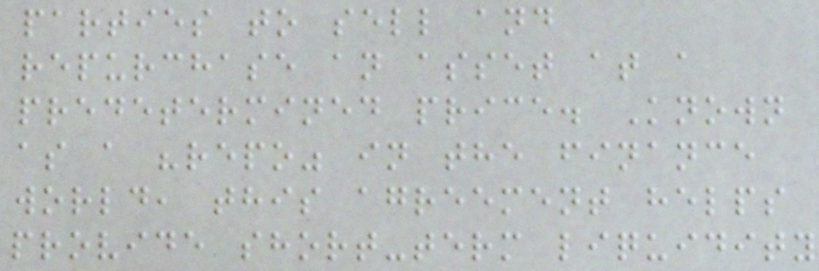parties to sell and
repurchase an asset at a
predetermined price. Known
as a "repo" in the finance
world, this agreement helps
provide short-term liquidity
